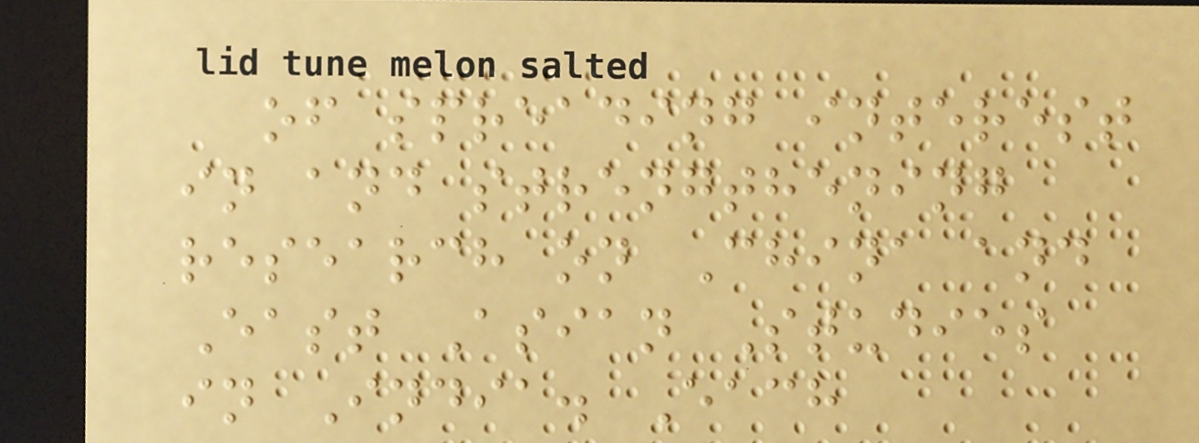of spreading interest
in and strengthening
research on China and
East Asian Studies
in India. Each
